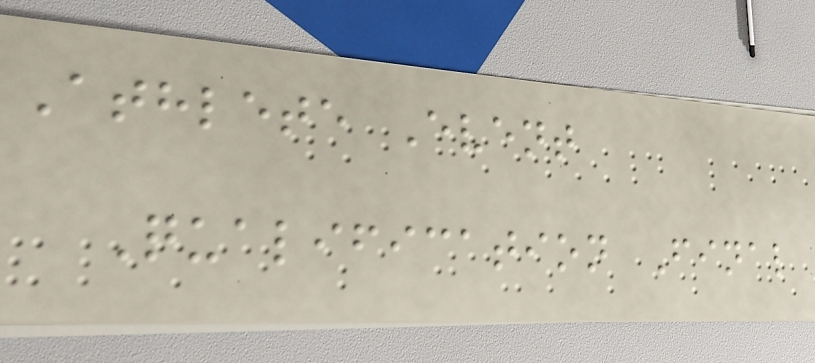Athlete Event
Qualification Final
